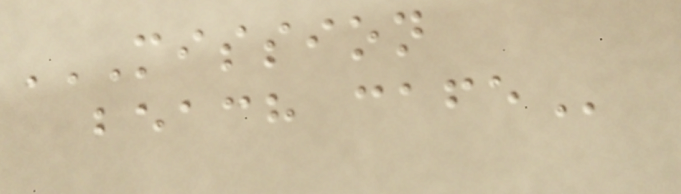MISSION
BEACH CAFE
